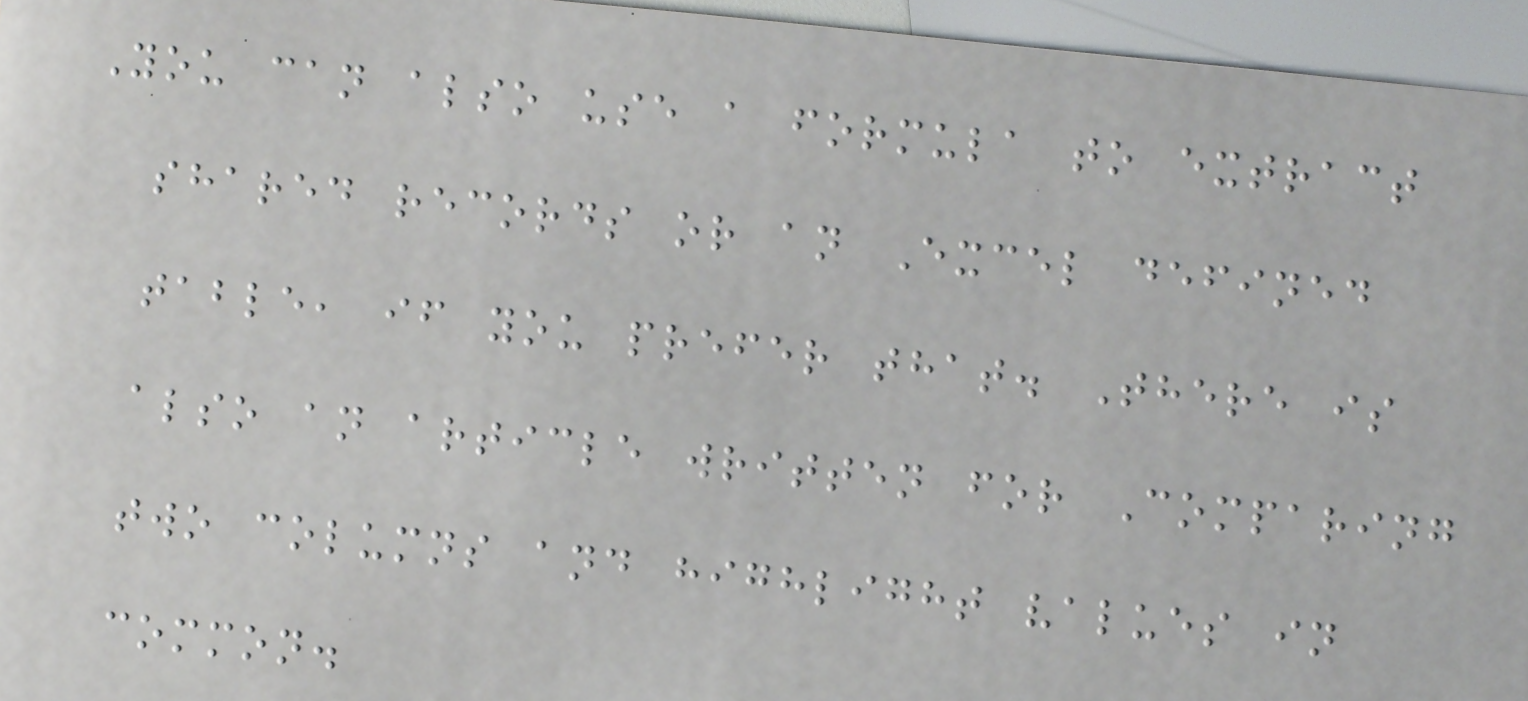You can also use a formula to extract
shared records or an Excel defined
table, if you prefer that. There is
also an article written for Comparing
two columns and highlight values in
common.
